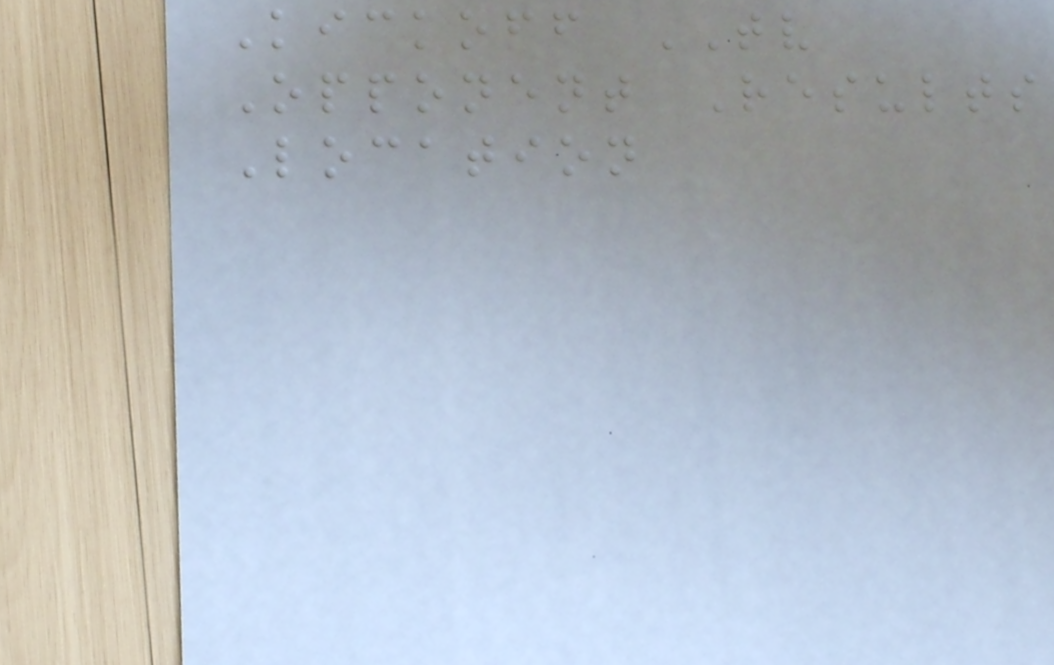Kickoff TV
Opponent Results
Location
